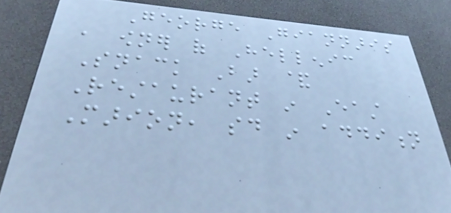George Giannaris
, owner of Hellenic
Snack Bar &
Restaurant in East
Marion, said in addition
